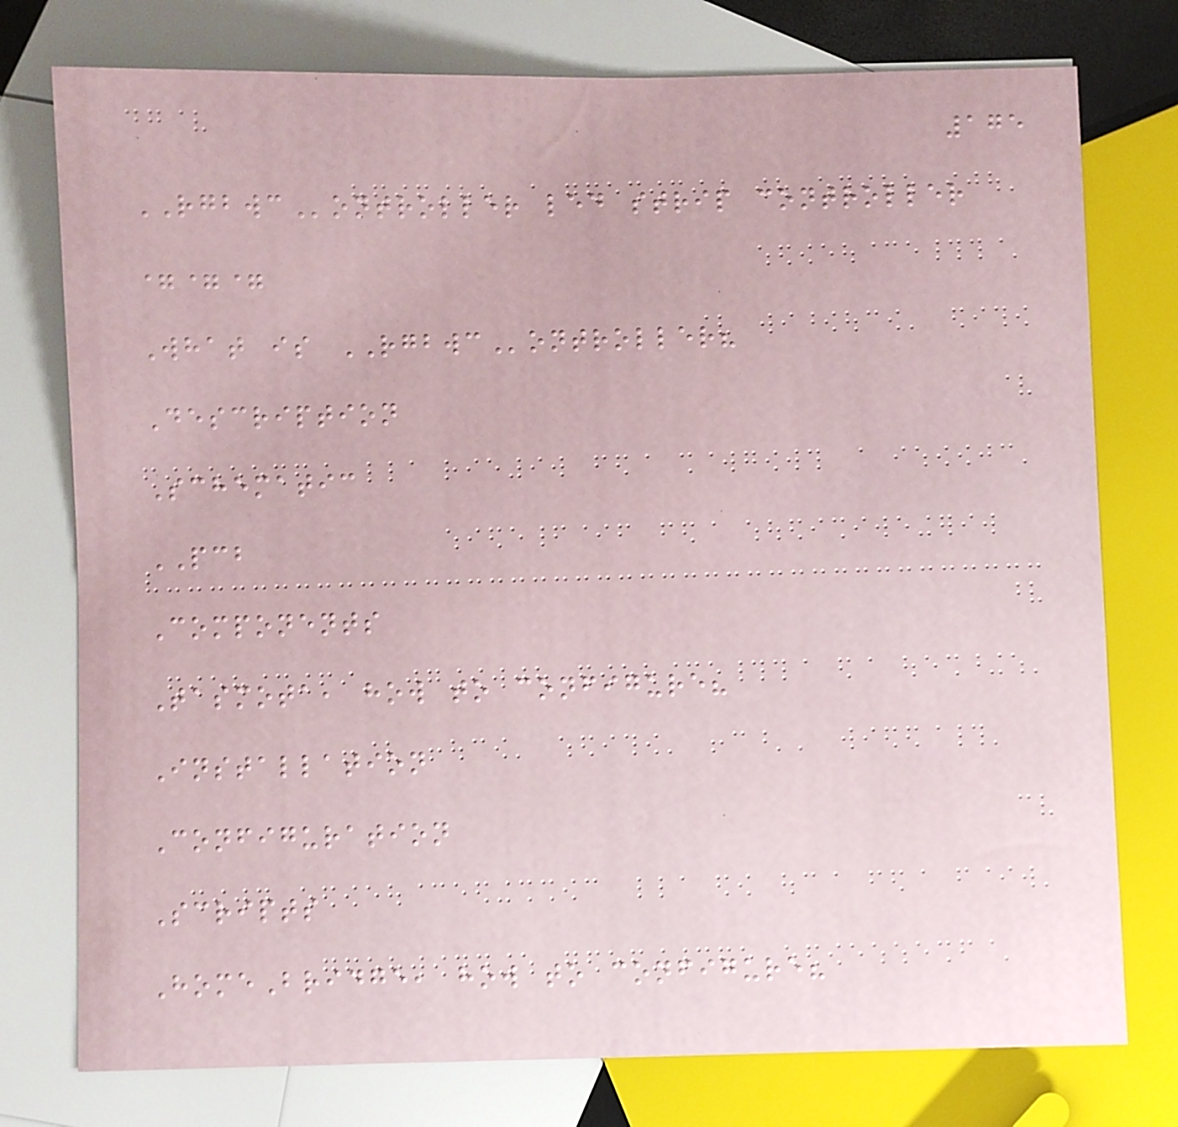175
RGBWController led strip controller
===
What is RGBWController?
Description
Schematic
PCB
Components
Tasmota, how to configure?
Installation
Configuration
Scripts
HomeBridge, how to configure?
